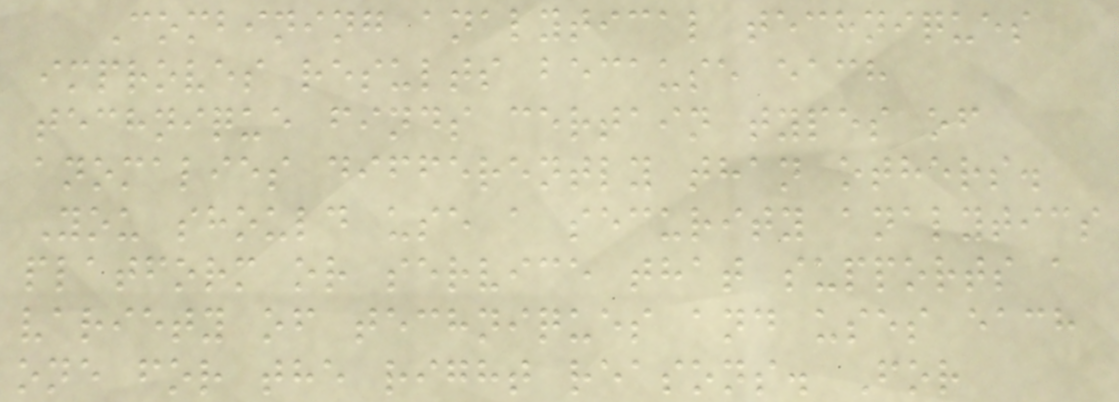Combining analytical techniques
improves results because each
technique finds certain types of
anomalies differently than others.
You should use a security analytics
platform or service that supports a
variety of techniques and uses each
one for the right reasons. For
